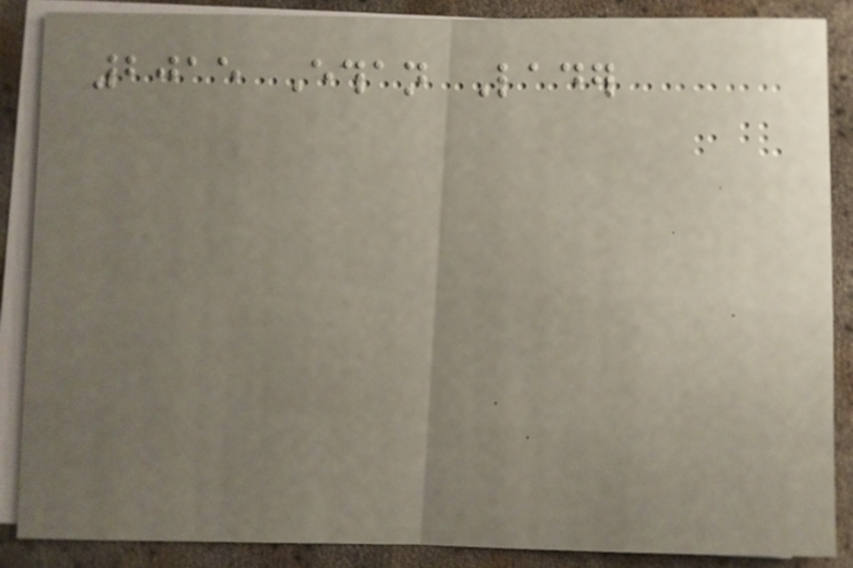2015 Ethan Lader
